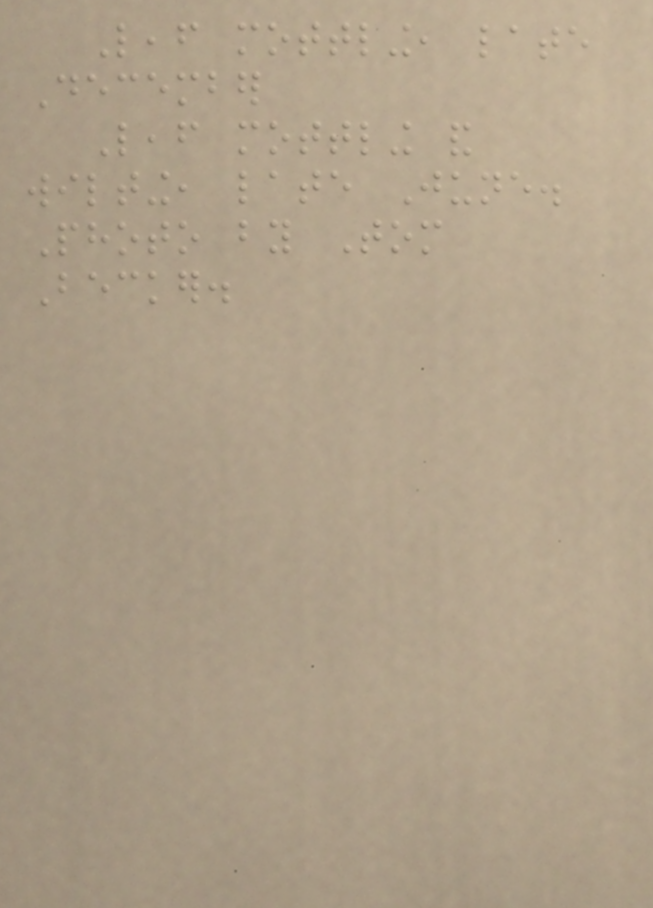Leaf mottling, late
December
Leaf mottling and
wilting, late June.
Photo by Tom
Becker.
